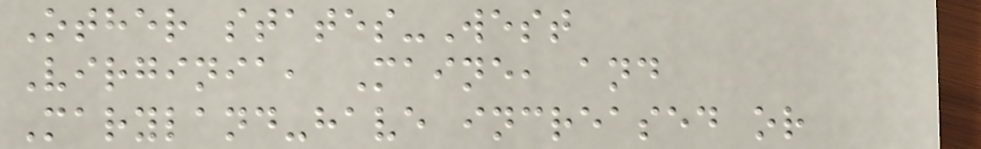Other states-West
Virginia, Maine, and
Maryland-have increased or
